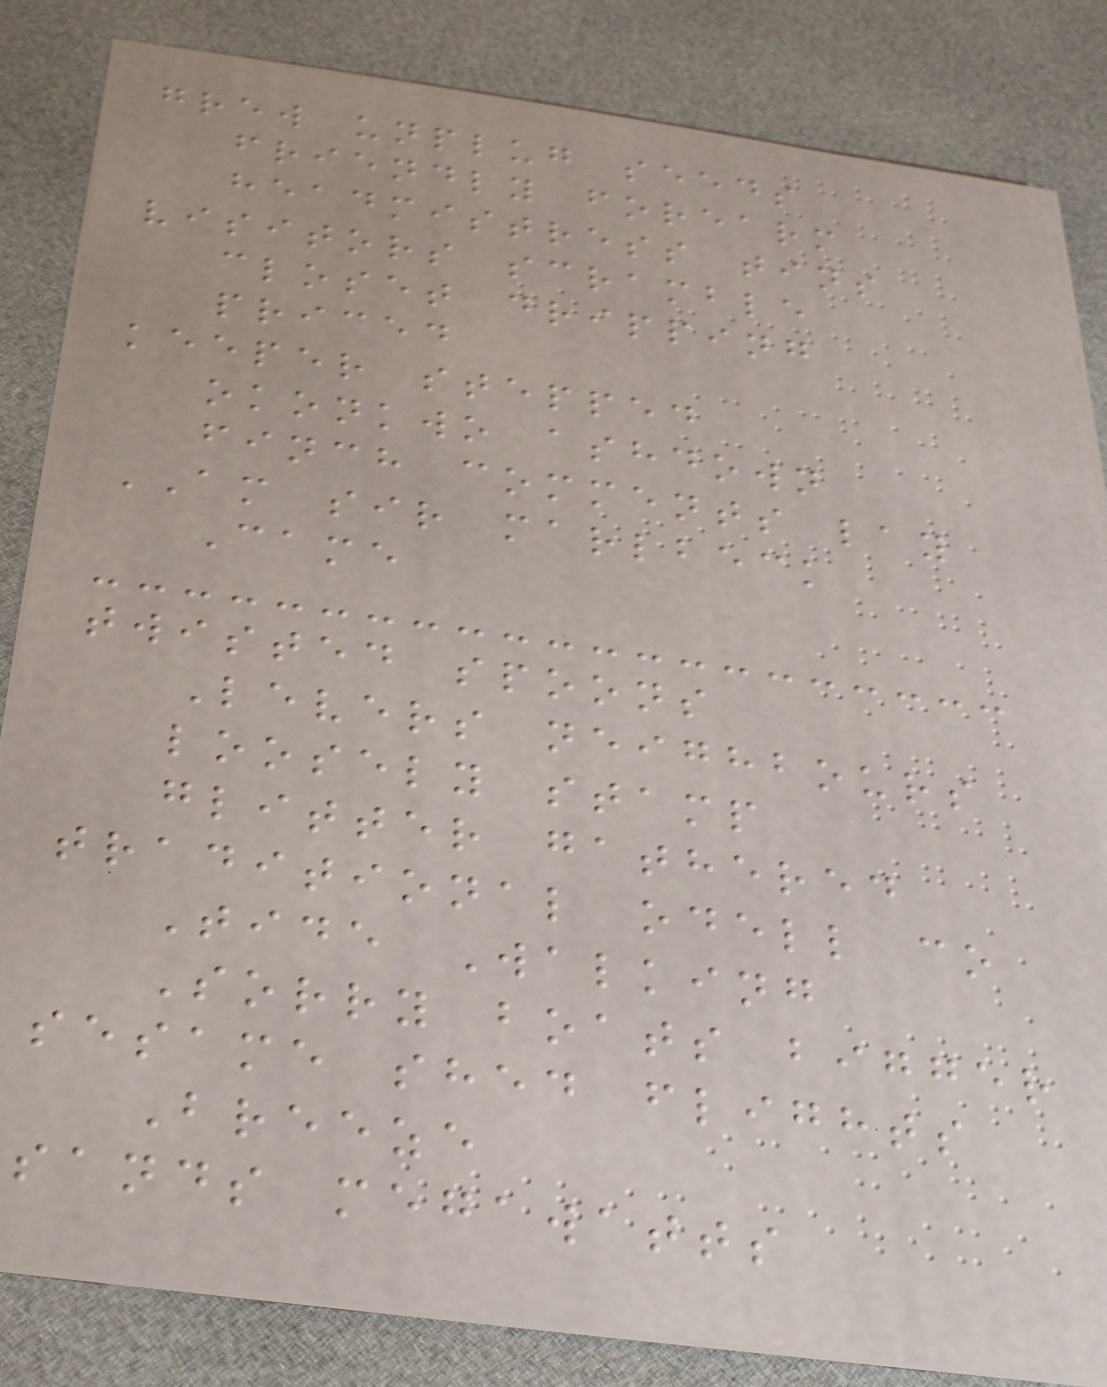grew unplug seeds
friendly forearm
headmistress tins
visitors scramble
closet dripping
priced
keeper stepped
okonkwo ashdown
finch comments lay
AM sir marlbeck
Came
twisted spoons
Levers neighbours
loosely stamp
glitter gathered
traditional odell co
Tide Walking
Sorry boats bigger
sesame shed flights
Breeze
sands megawatts
